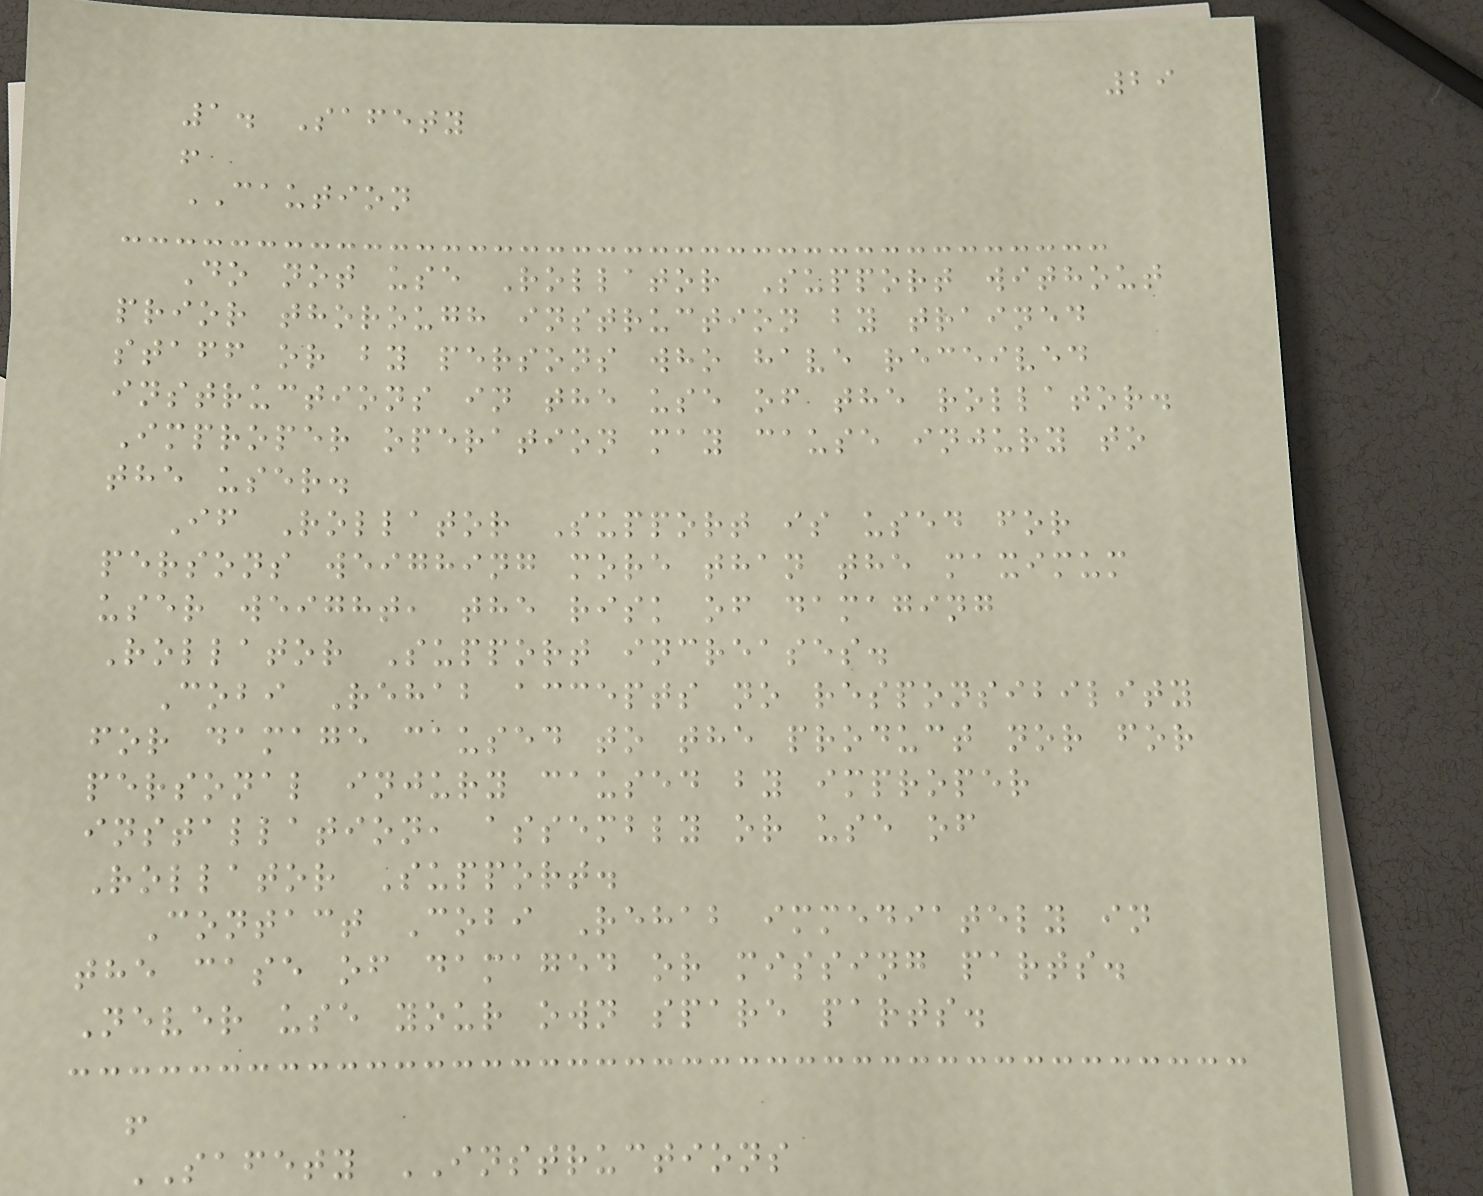29
1. Safety
!
CAUTION
Do not use Rollator Support without
prior thorough instruction by trained
staff or by persons who have received
instructions in the use of the rollator.
Improper operation may cause injury to
the user.
If Rollator Support is used for
persons weighing more than the maximum
user weight, the risk of damaging
Rollator Support increases.
Cobi Rehab accepts no responsibility
for damage caused to the product nor for
personal injury caused by improper
installation, assembly or use of
Rollator Support.
Contact Cobi Rehab immediately in
the case of damaged or missing parts.
Never use your own spare parts.
!
SAFETY INSTRUCTIONS
